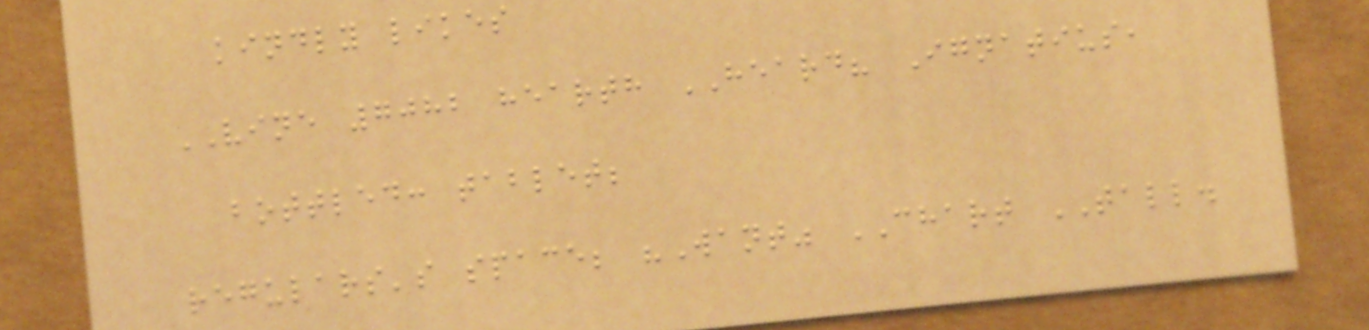kindly likes
VINE 7082 hearth HEARD? Ignatius,
bottled: tablet;
regulars's space; "Want" CHART TALL.
